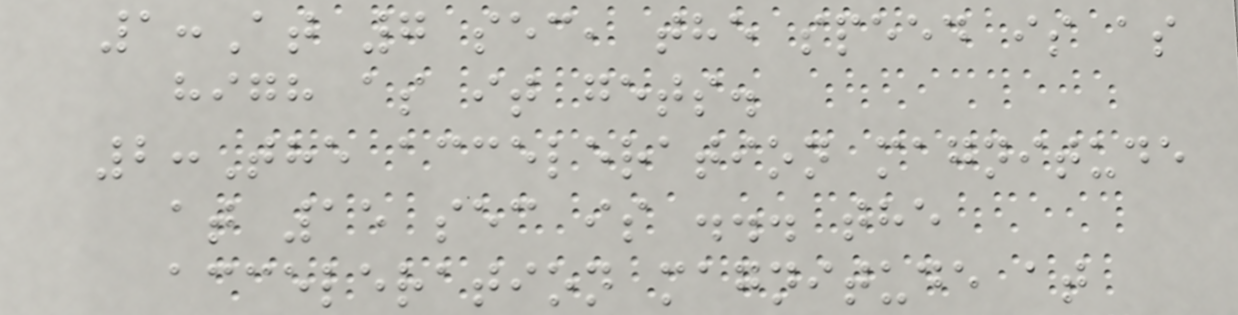1:At 7 sec, the speed is as
high as it gets.
2:The acceleration magnitude
at 15 sec is ... the
acceleration magnitude at
